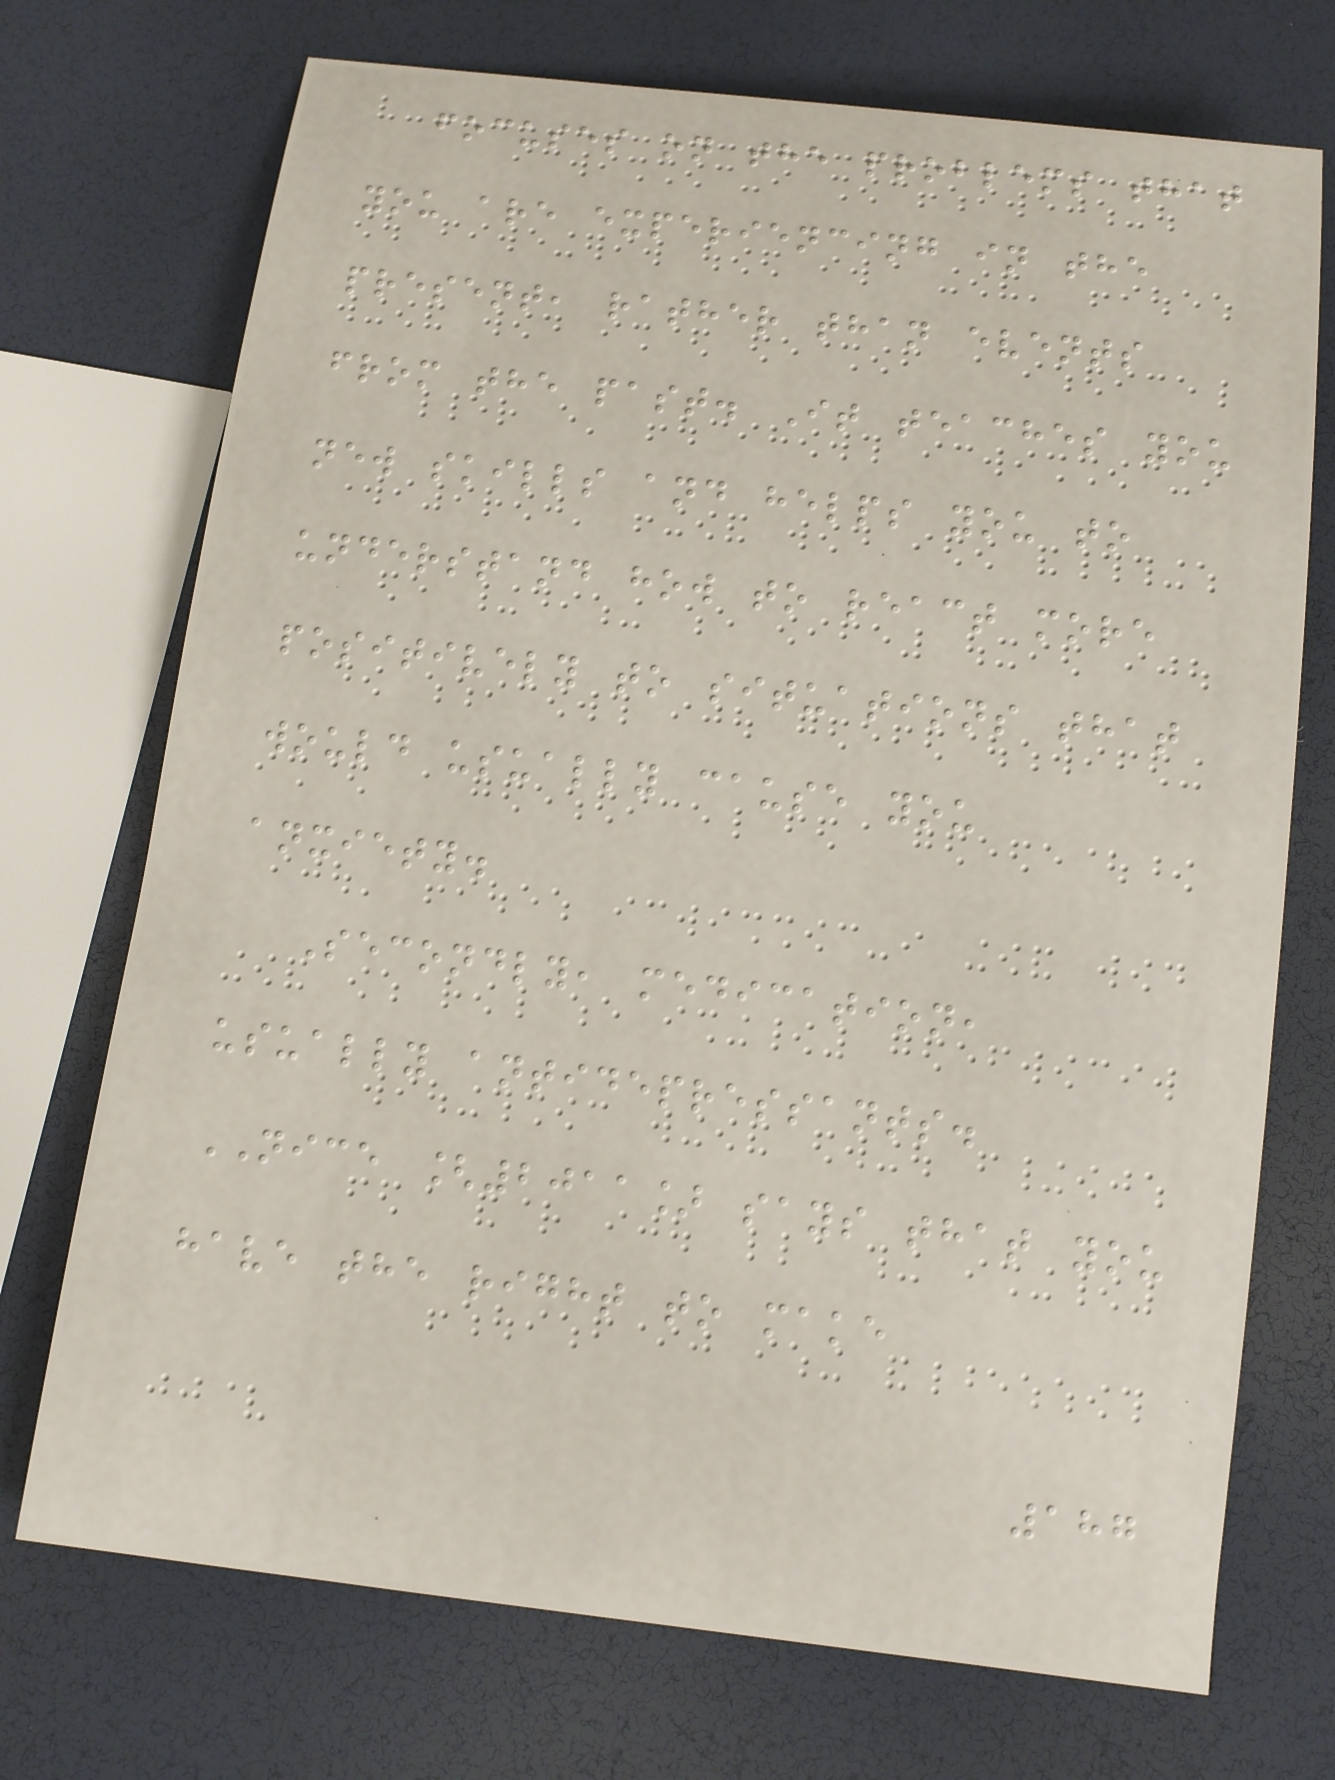focuses on the problems that
you are experiencing in the
present, rather than events
from the past. It teaches you
new skills and helps you to
understand how to react more
positively to situations that
would usually cause you
anxiety.
Secondly, medication,
usually antidepressants.
NICE [2011] says that you
have the right to make
187
